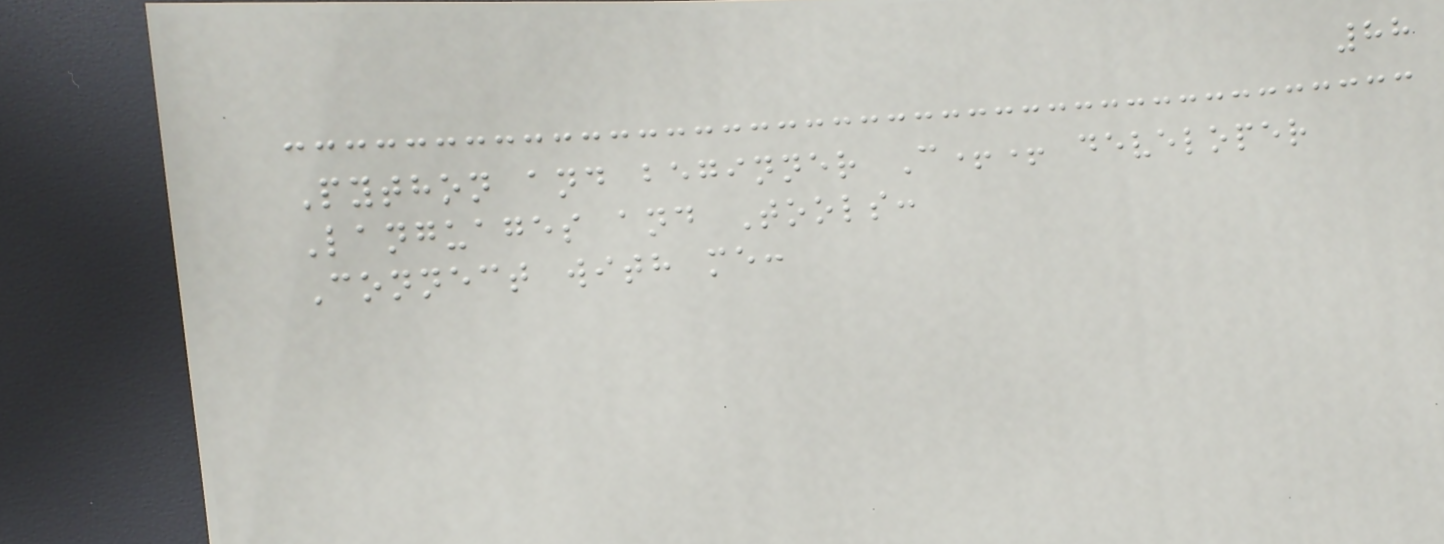88
Python and beginner C++ developer
Languages and Tools:
Connect with me:
